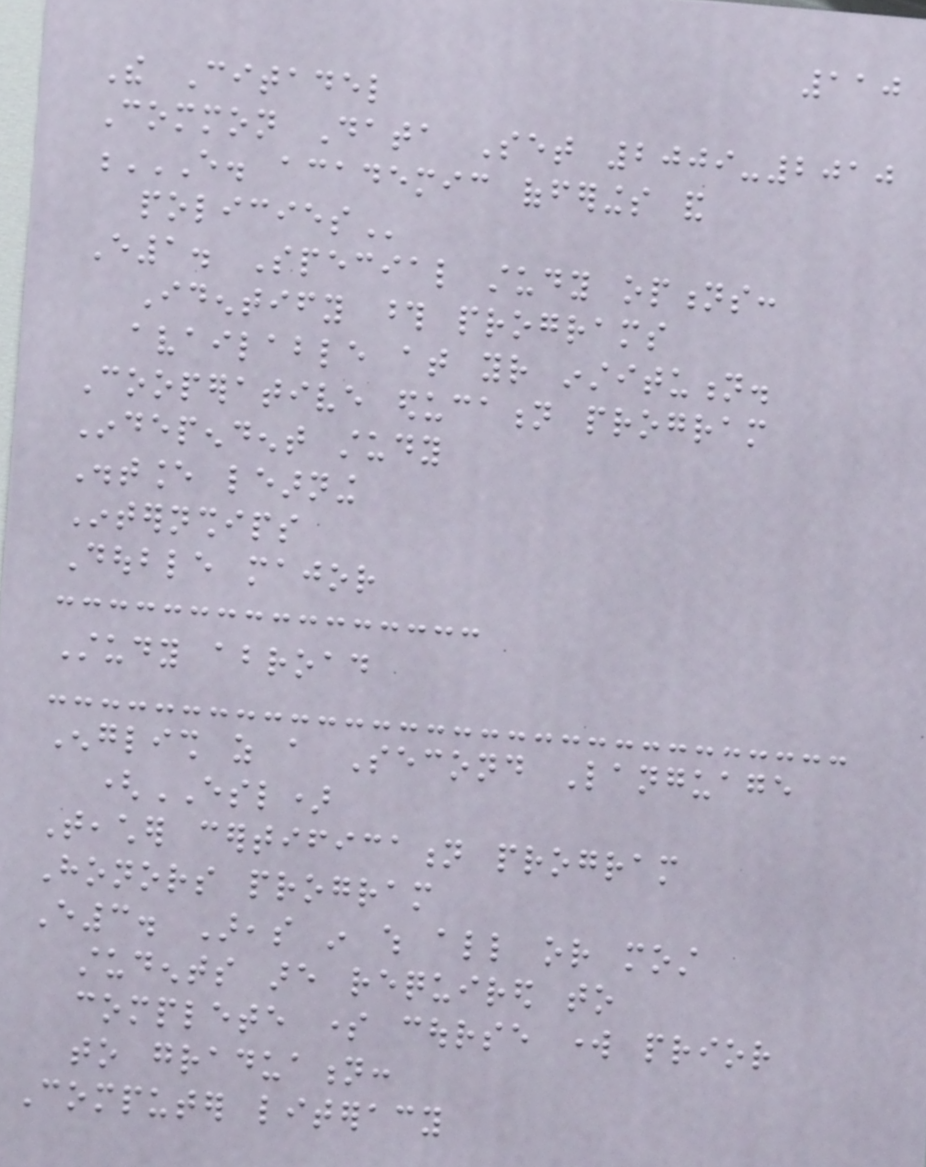110
The Citadel
Common Data Set 2009-2010
E. ACADEMIC OFFERINGS AND
POLICIES
E1. Special study options:
Identify those programs
available at your institution.
Cooperative education program
Independent study
Distance learning
Internships
Double major
Study abroad
English as a Second Language
(ESL)
Teacher certification program
Honors program
E3. Areas in which all or most
students are required to
complete some course work prior
to graduation:
Computer literacy
